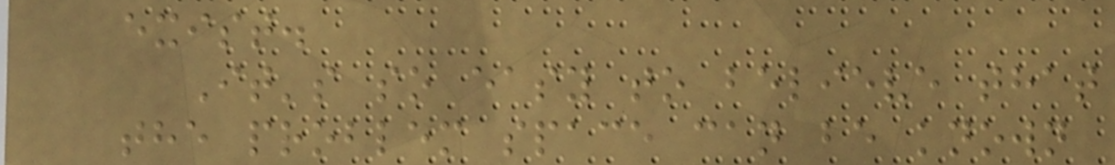exist.
It's so easy to believe that
the problem space can be known
